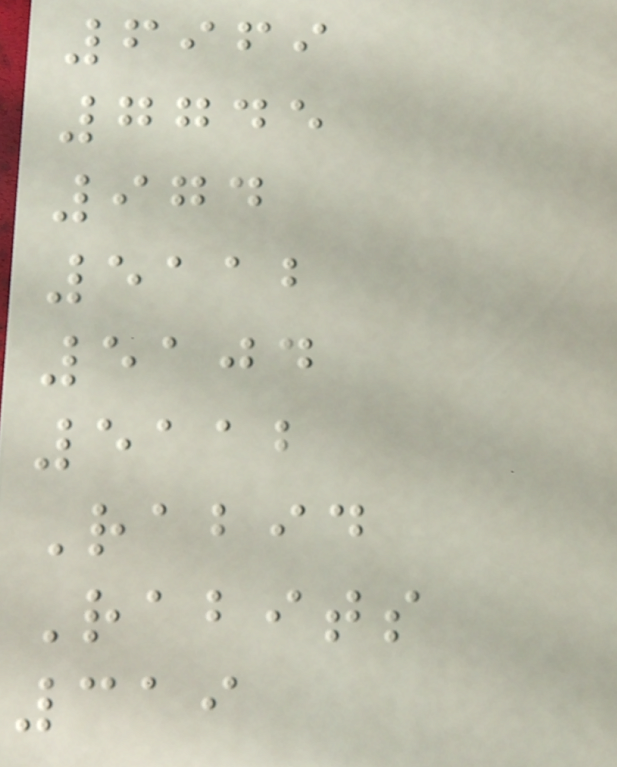6969
7745
974
5112
5104
5112
Rabid
Rabits
319
